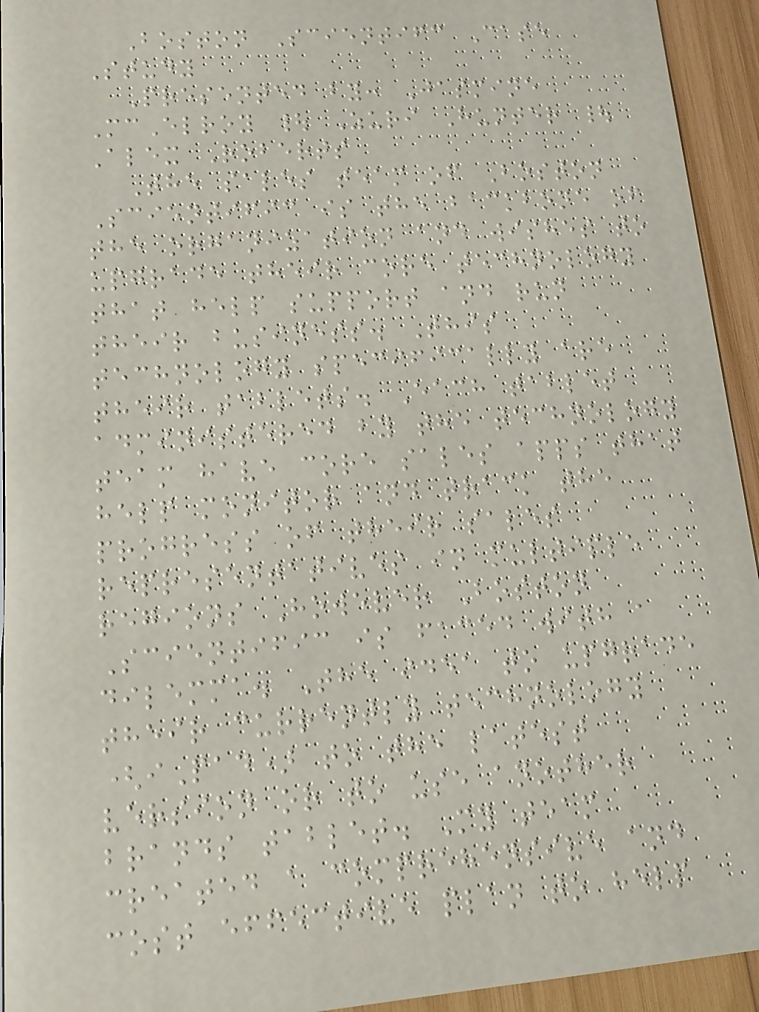Boston Scientifc Case
Study
Presented by: Jasmine
McElroy | Zuri Hunter |
Alex Roberts
The sales team of Boston
Scientific is the backbone of
the organization and wishes to
upgrade their core technology
that help support and run
their business. This
technology specifically are
their tablets. Each tablet
administered by the technology
team have core sales apps that
help monitor and track the
progress of their sales
representatives in multiple
regions However Boston
Scientific is faced with a
dilemma. The idea to upgrade
their currently technology
(iPad) to the latest
version or to use another
brands tablet. My team
created a comprehensive and
cost effective plan to help
